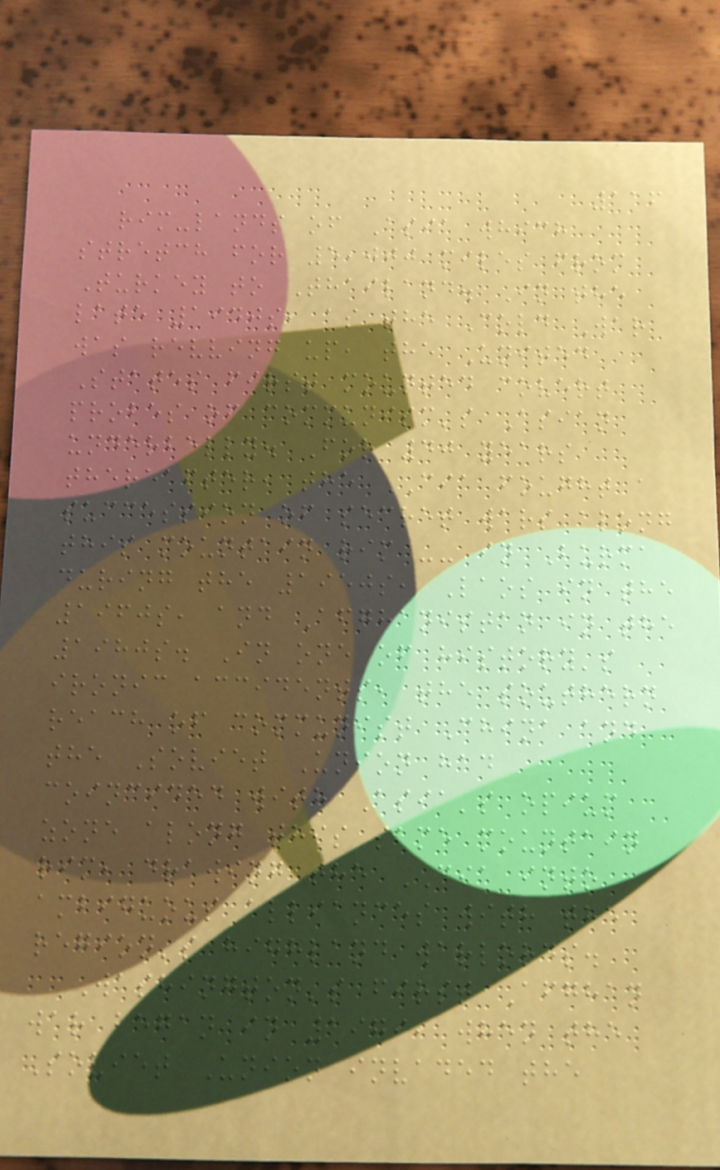116
rim-lands of Asia which
stretch for 5,000 miles from
Turkey to Thailand. In the
late 1940s, as the Cold War
was revving up, the United
States first mounted covert
probes of communism's Asian
underbelly. For 40 years
thereafter, the CIA fought a
succession of secret wars along
this mountain rim -- in Burma
during the 1950s, Laos in the
1960s, and Afghanistan in the
1980s. In one of history's
ironic accidents, the southern
reach of communist China and
the Soviet Union had
coincided with Asia's opium
zone along this same mountain
rim, drawing the CIA into
ambiguous alliances with the
region's highland warlords.
Washington's first Afghan
war began in 1979, when the
Soviet Union invaded the
